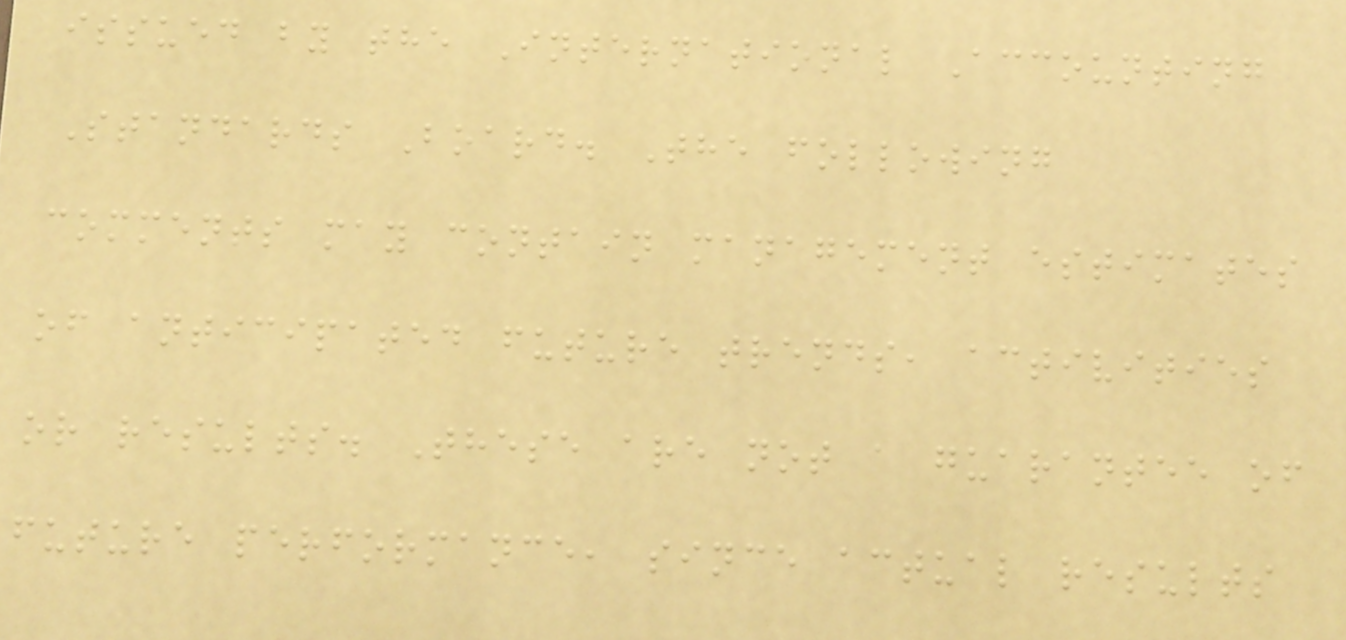issued by the International Accounting
Standards Board. The following
comments may contain management estimates
of anticipated future trends, activities
or results. These are not a guarantee of
future performance, since actual results
